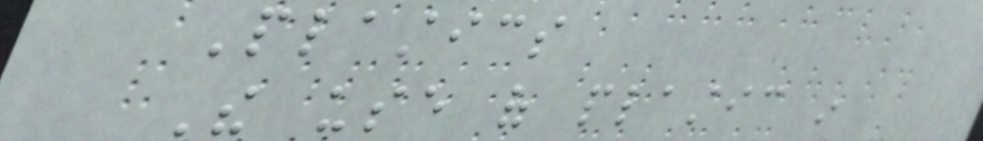Plastics
The use of plastic in
